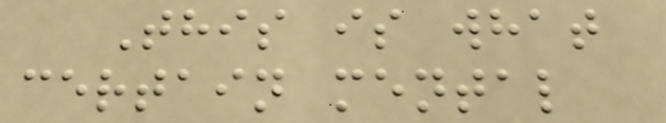This is what
certain mental
